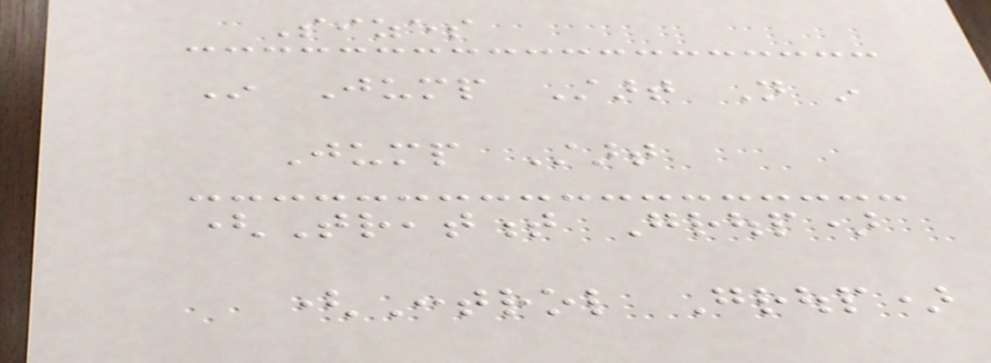Sizes
In Jump Start Not in
Jump Start
(Treatment Group)
(Control Group)
